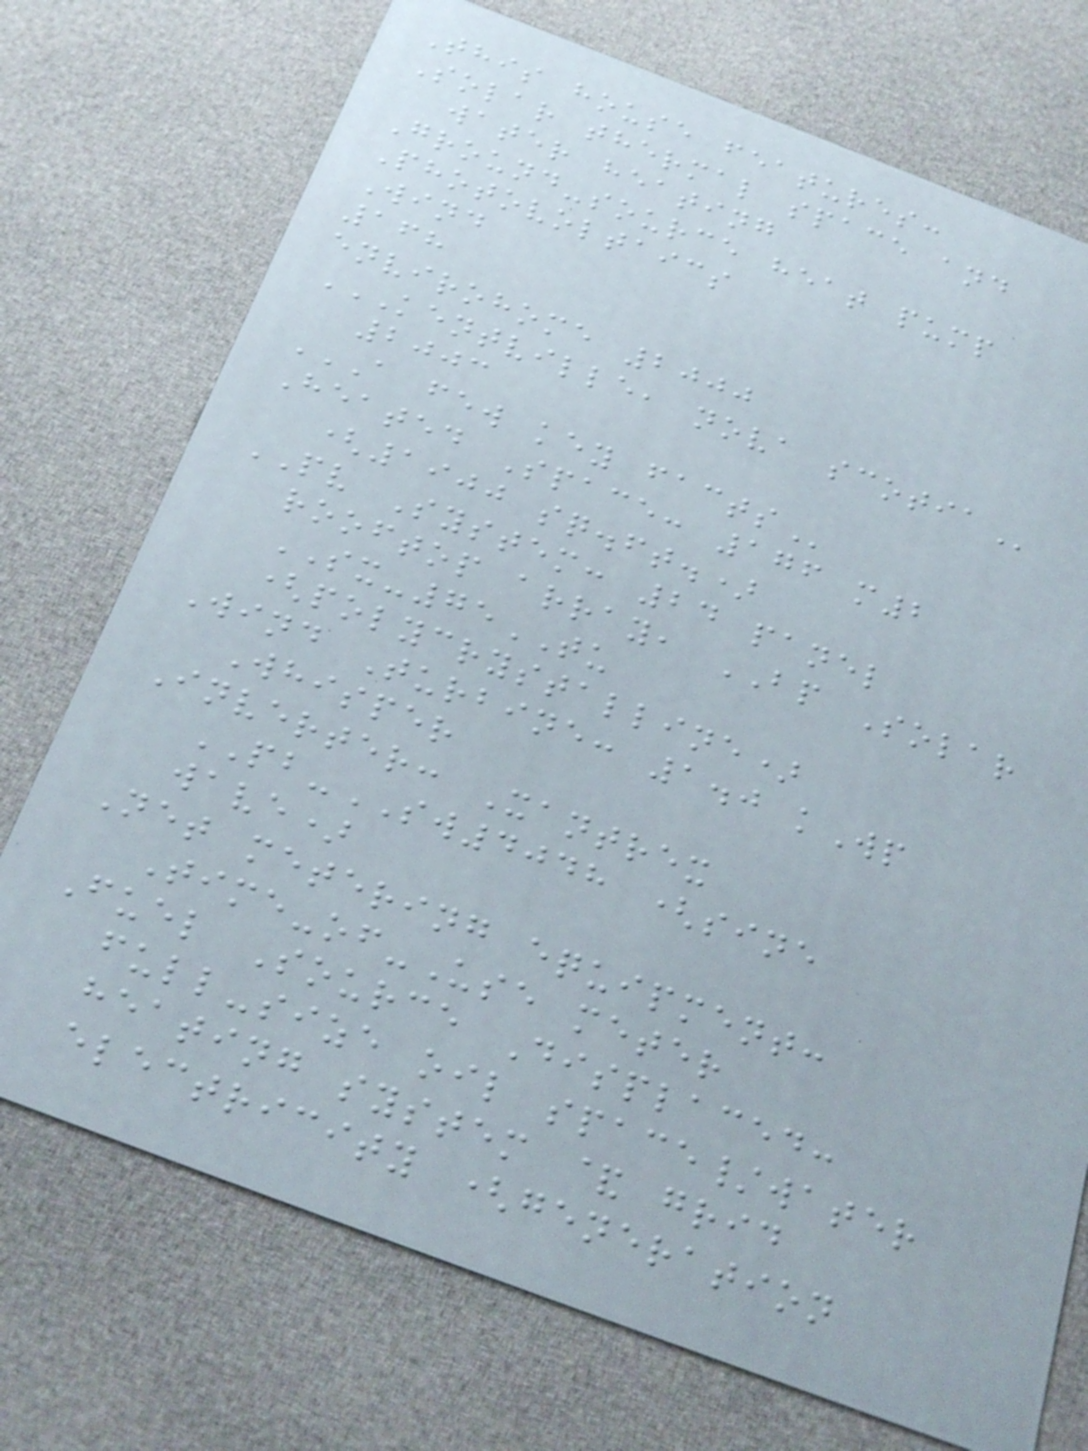This house features:
Solar thermal space and
water heating
Ground-source heat pump
Photovoltaics
Wind
168
envirohome 2000
KENTVILLE, NOVA SCOTIA
2003
A FEW KEY FACTS
Heated Space: 176 m2
(1900 sq.ft.)
PV System: 24 panel
rooftop array, BP Solar
SX-75TU
(polycrystalline)
Wind Turbine: 1.0 kWp
Whisper
Inverter: Xantrex
PB-SW4048 (sine
wave)
Net metering equipment:
Time-of-Use meter
Fuel Source Displaced:
full-size oil space/water
heating system & grid
electricity (generation
